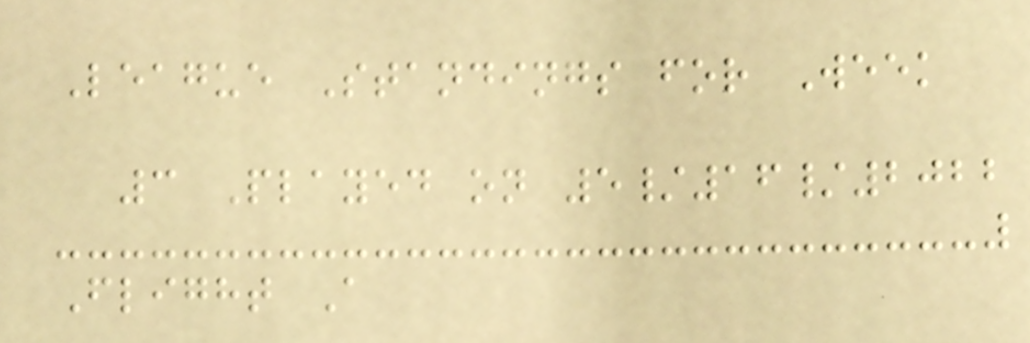League Standings for Week
3 Played on 5/16/2022
Flight A
